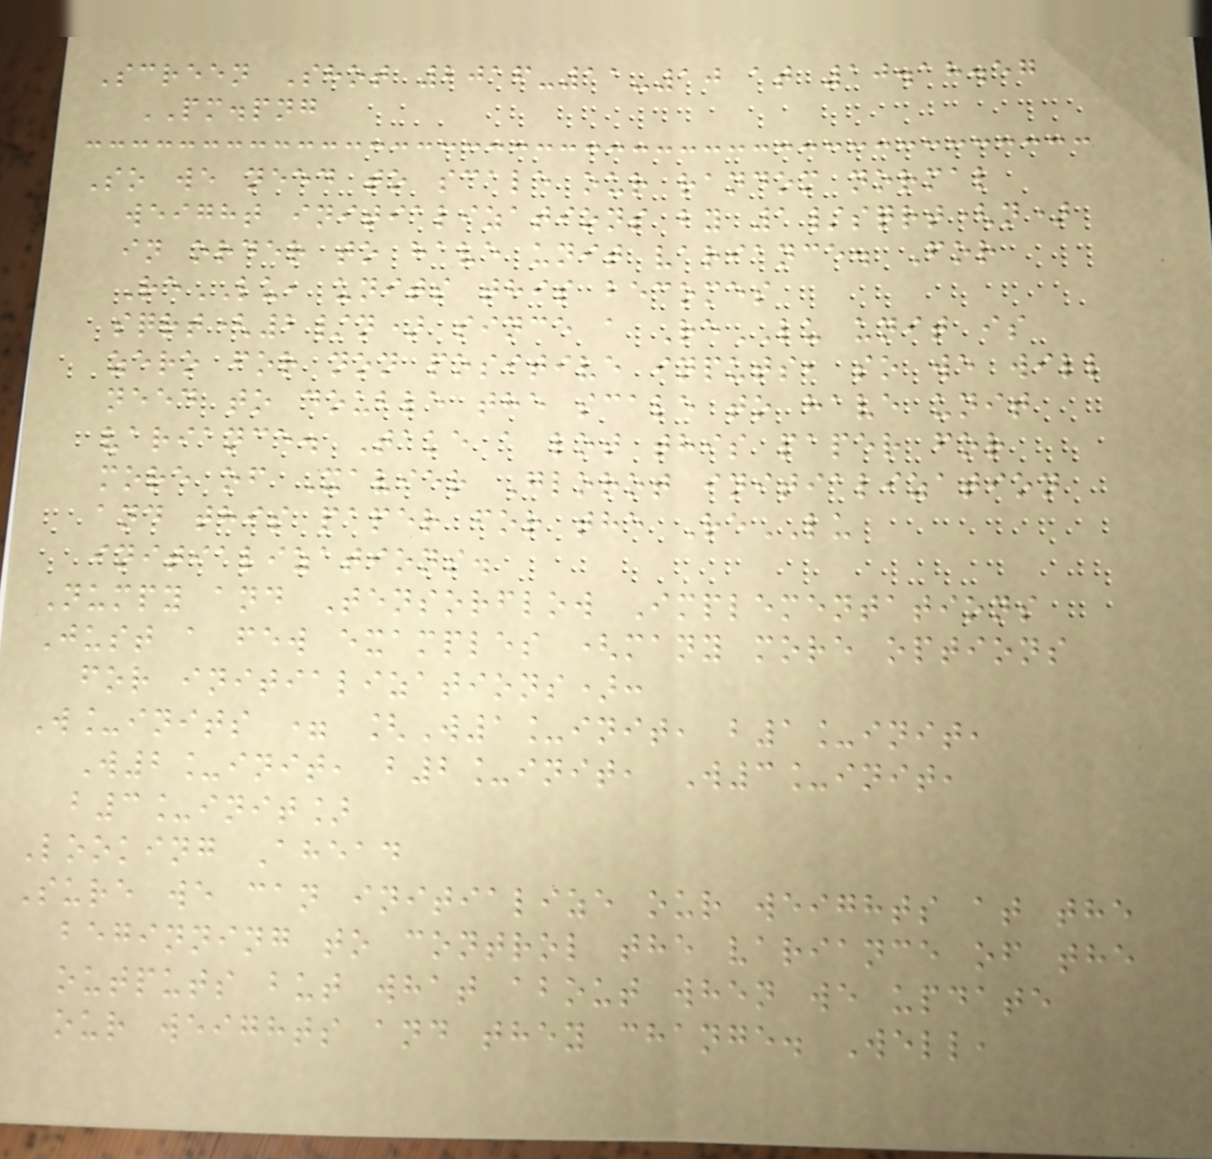Screen Shot 2016-11-10 at 10.18.57
PM.png
So we need to scale our random normal
weight initializations by 1/sqrt(n)
in order to have unit variance. For
ReLU, units this becomes
sqrt(2/n) since a ReLU unit is
zero for non positive inputs, so we will
need to double the scale to have unit
variance. Take a lot this paper for
more of Xavier Glorot initialization
and this paper for the ReLU
initializations.
Numpy and Tensorflow Implementations
Just a few examples (many more options
for initializations):
W_inits = [W1_init, b1_init,
W2_init, b2_init, W3_init,
b3_init]
Looking Ahead
Sure we can initialize our weights at the
beginning to control the variance of the
outputs but what about when we update
our weights and they change. Well,
